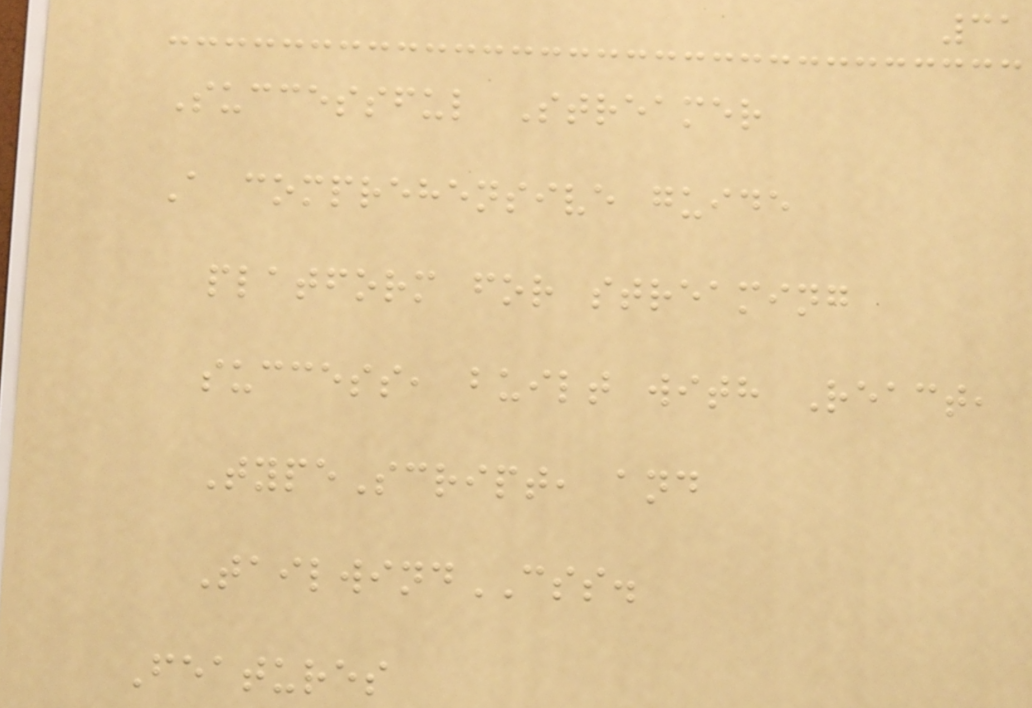31
Successful Streamer
A comprehensive guide
platform for streaming
success, built with React,
TypeScript, and
TailwindCSS.
Features
